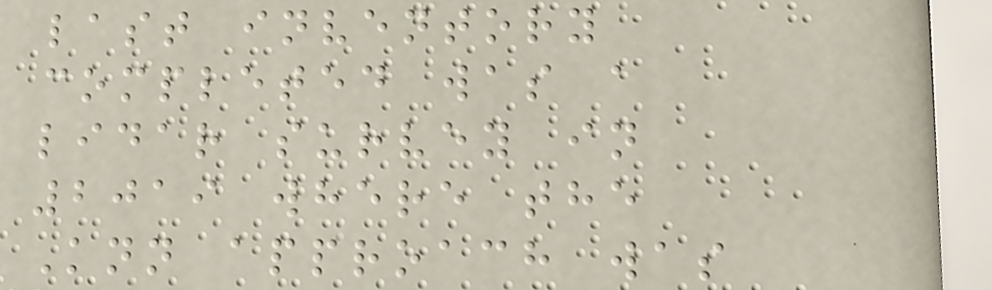last inventory
completed was a
lidar survey in
2019 where the
Knn approach was
